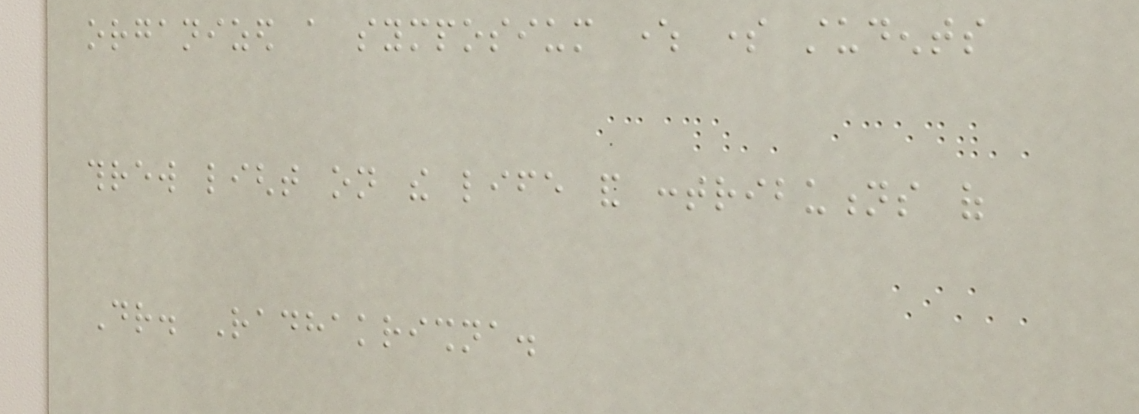organized a symposium where some students
threw light on the life and contributions of
Dr. Radhakrishna.
